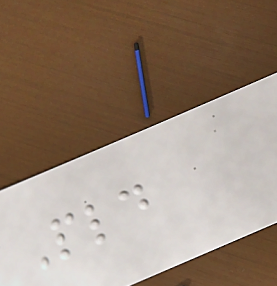Pld
